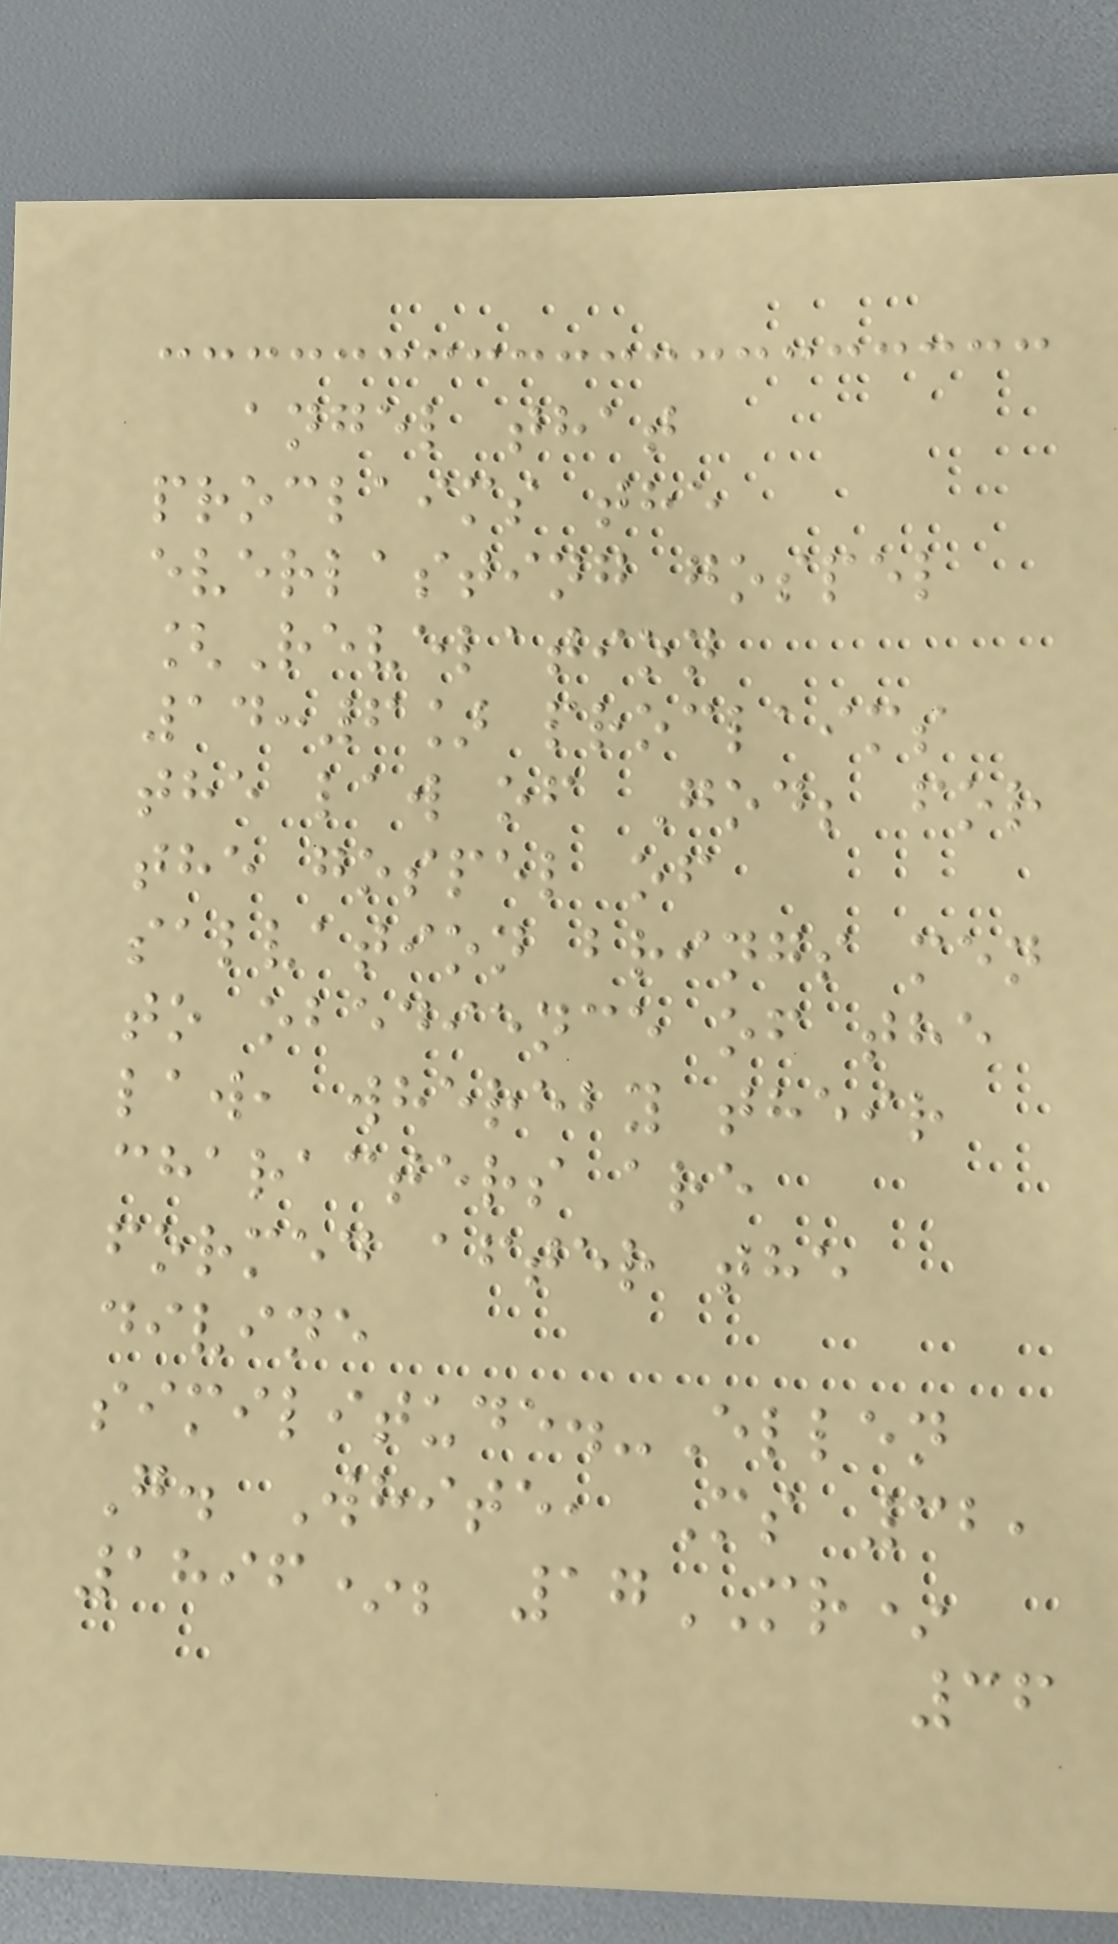angel that
proclaims the
everlasting gospel
[Revelation
14:6] proclaims
the law of God; for
the gospel of
salvation brings men
to obedience of the
law, whereby their
characters are
formed after the
divine
similitude.-Ellen
G. White, Ms 32,
1896*; 17MR*
36
